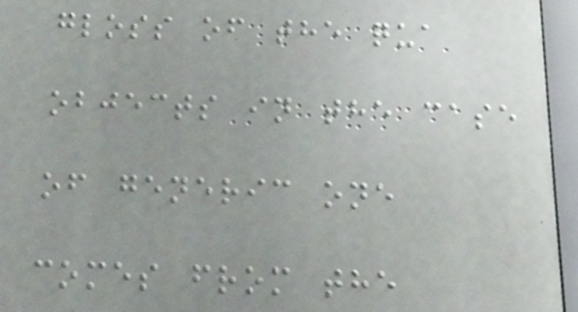gloss of the qua
objects in the case
of generic one
comes from the
